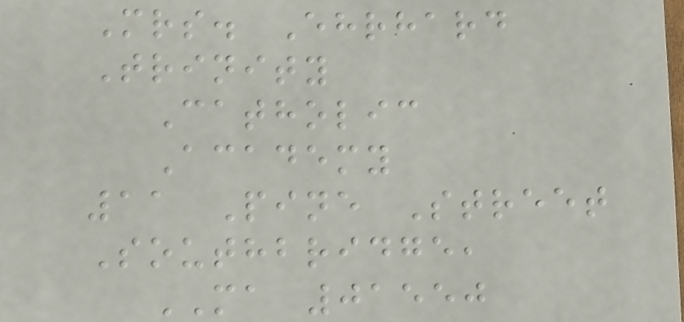Mrs. Ehrhard
Trinity
Catholic
Academy
11 Pine Street
Southbridge,
MA 01550
